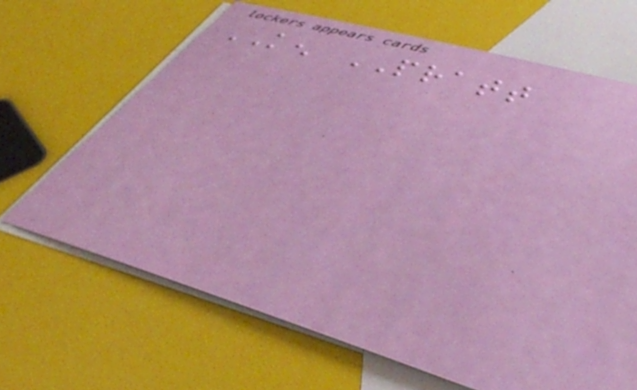KEN PRATT
